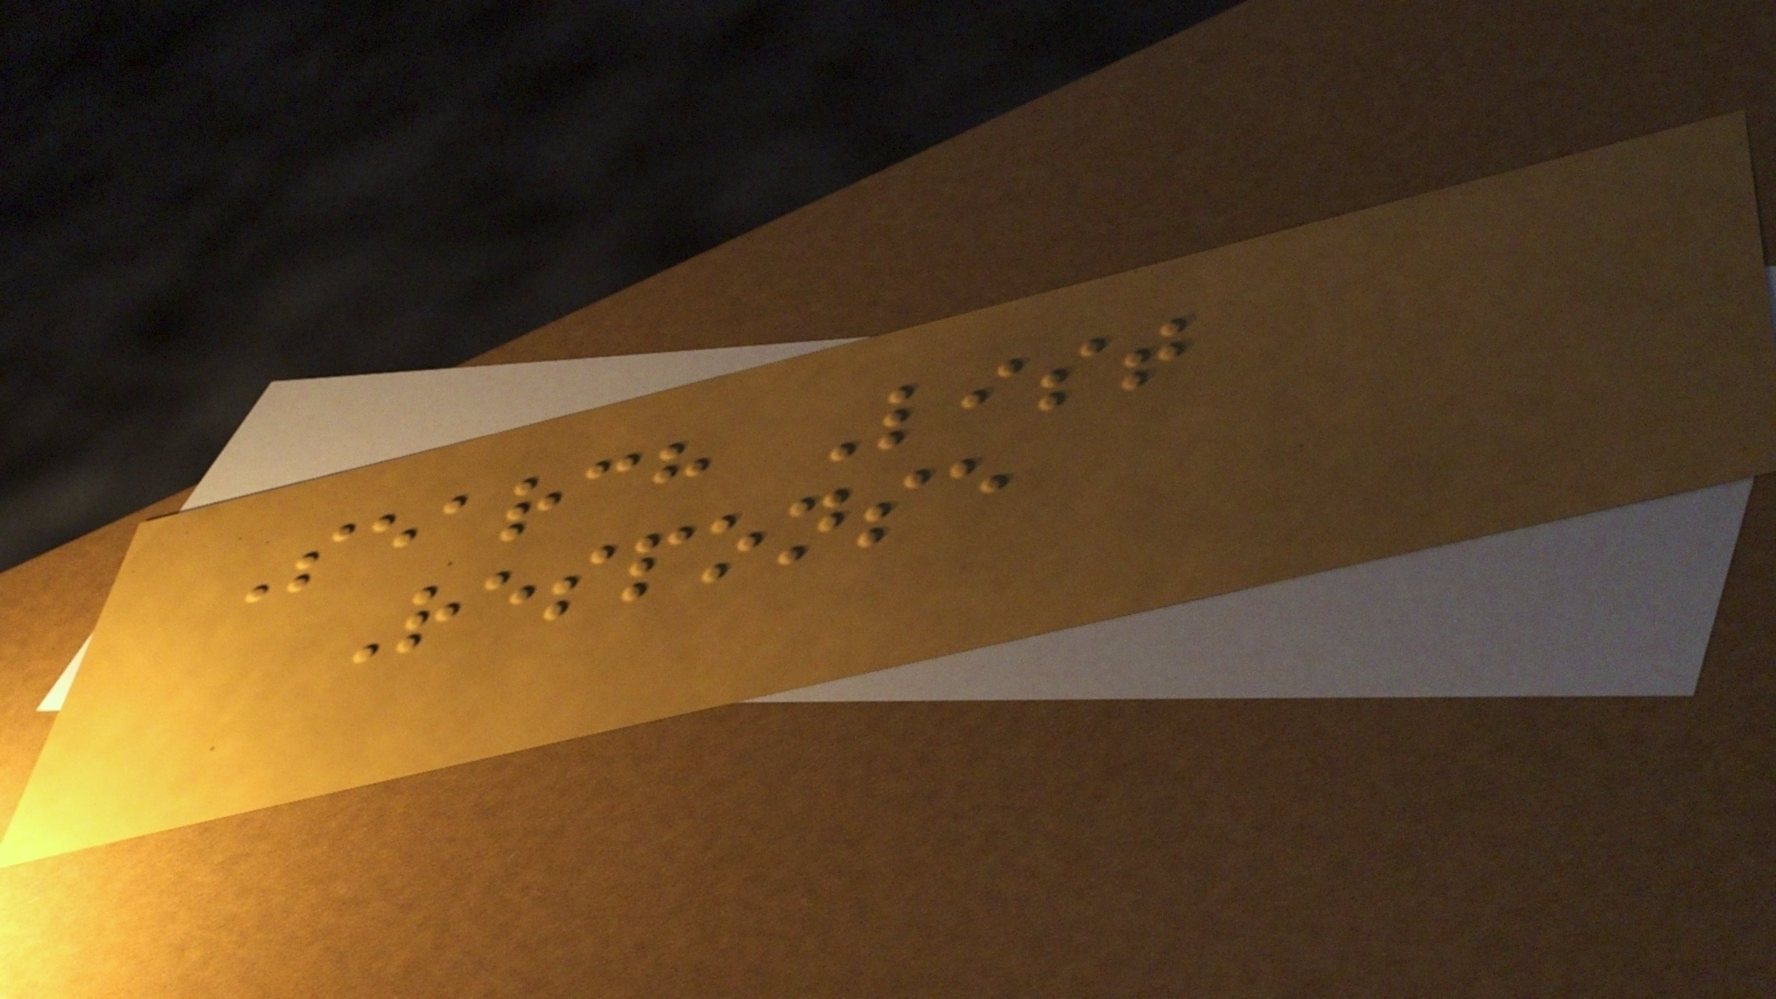Search List
Response
